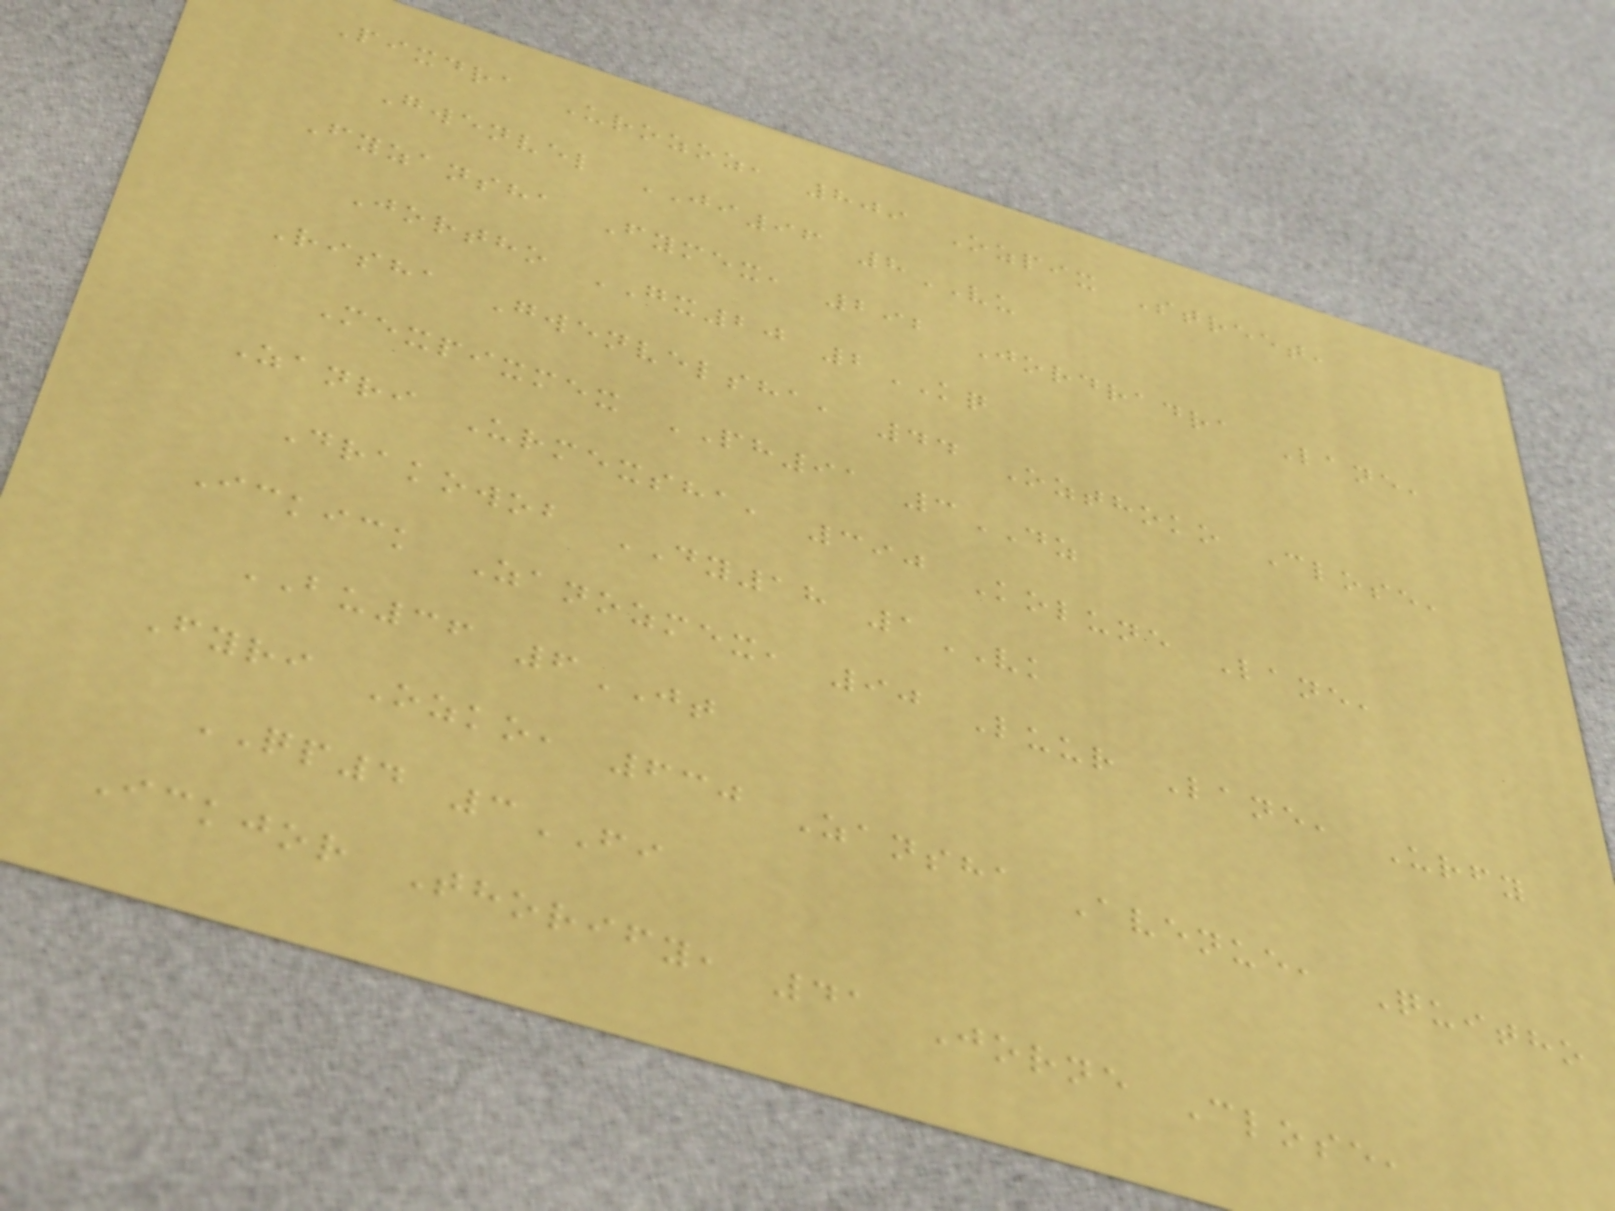Pixdra Urozoz, 809 Ozpix Street,
Gwenvel JI96 8VU
Fyzansha Fymex, 292 Jordradra Lane,
Jortho GX20 2KQ
Risha Gwenvelsha, 44 Ozthoko Close,
Mexpixmex PH91 3DZ
Zanri Urmexsha, 390 Kolune Lane,
Drakowob DY18 1VK
Ickick Zanozmex, 90 Luur Lane, Urfy
BU36 6JT
Fyri Ozko, 630 Zansha Avenue, Quitho
QP4 3FI
Ickjor Thorify, 41 Jorne Close,
